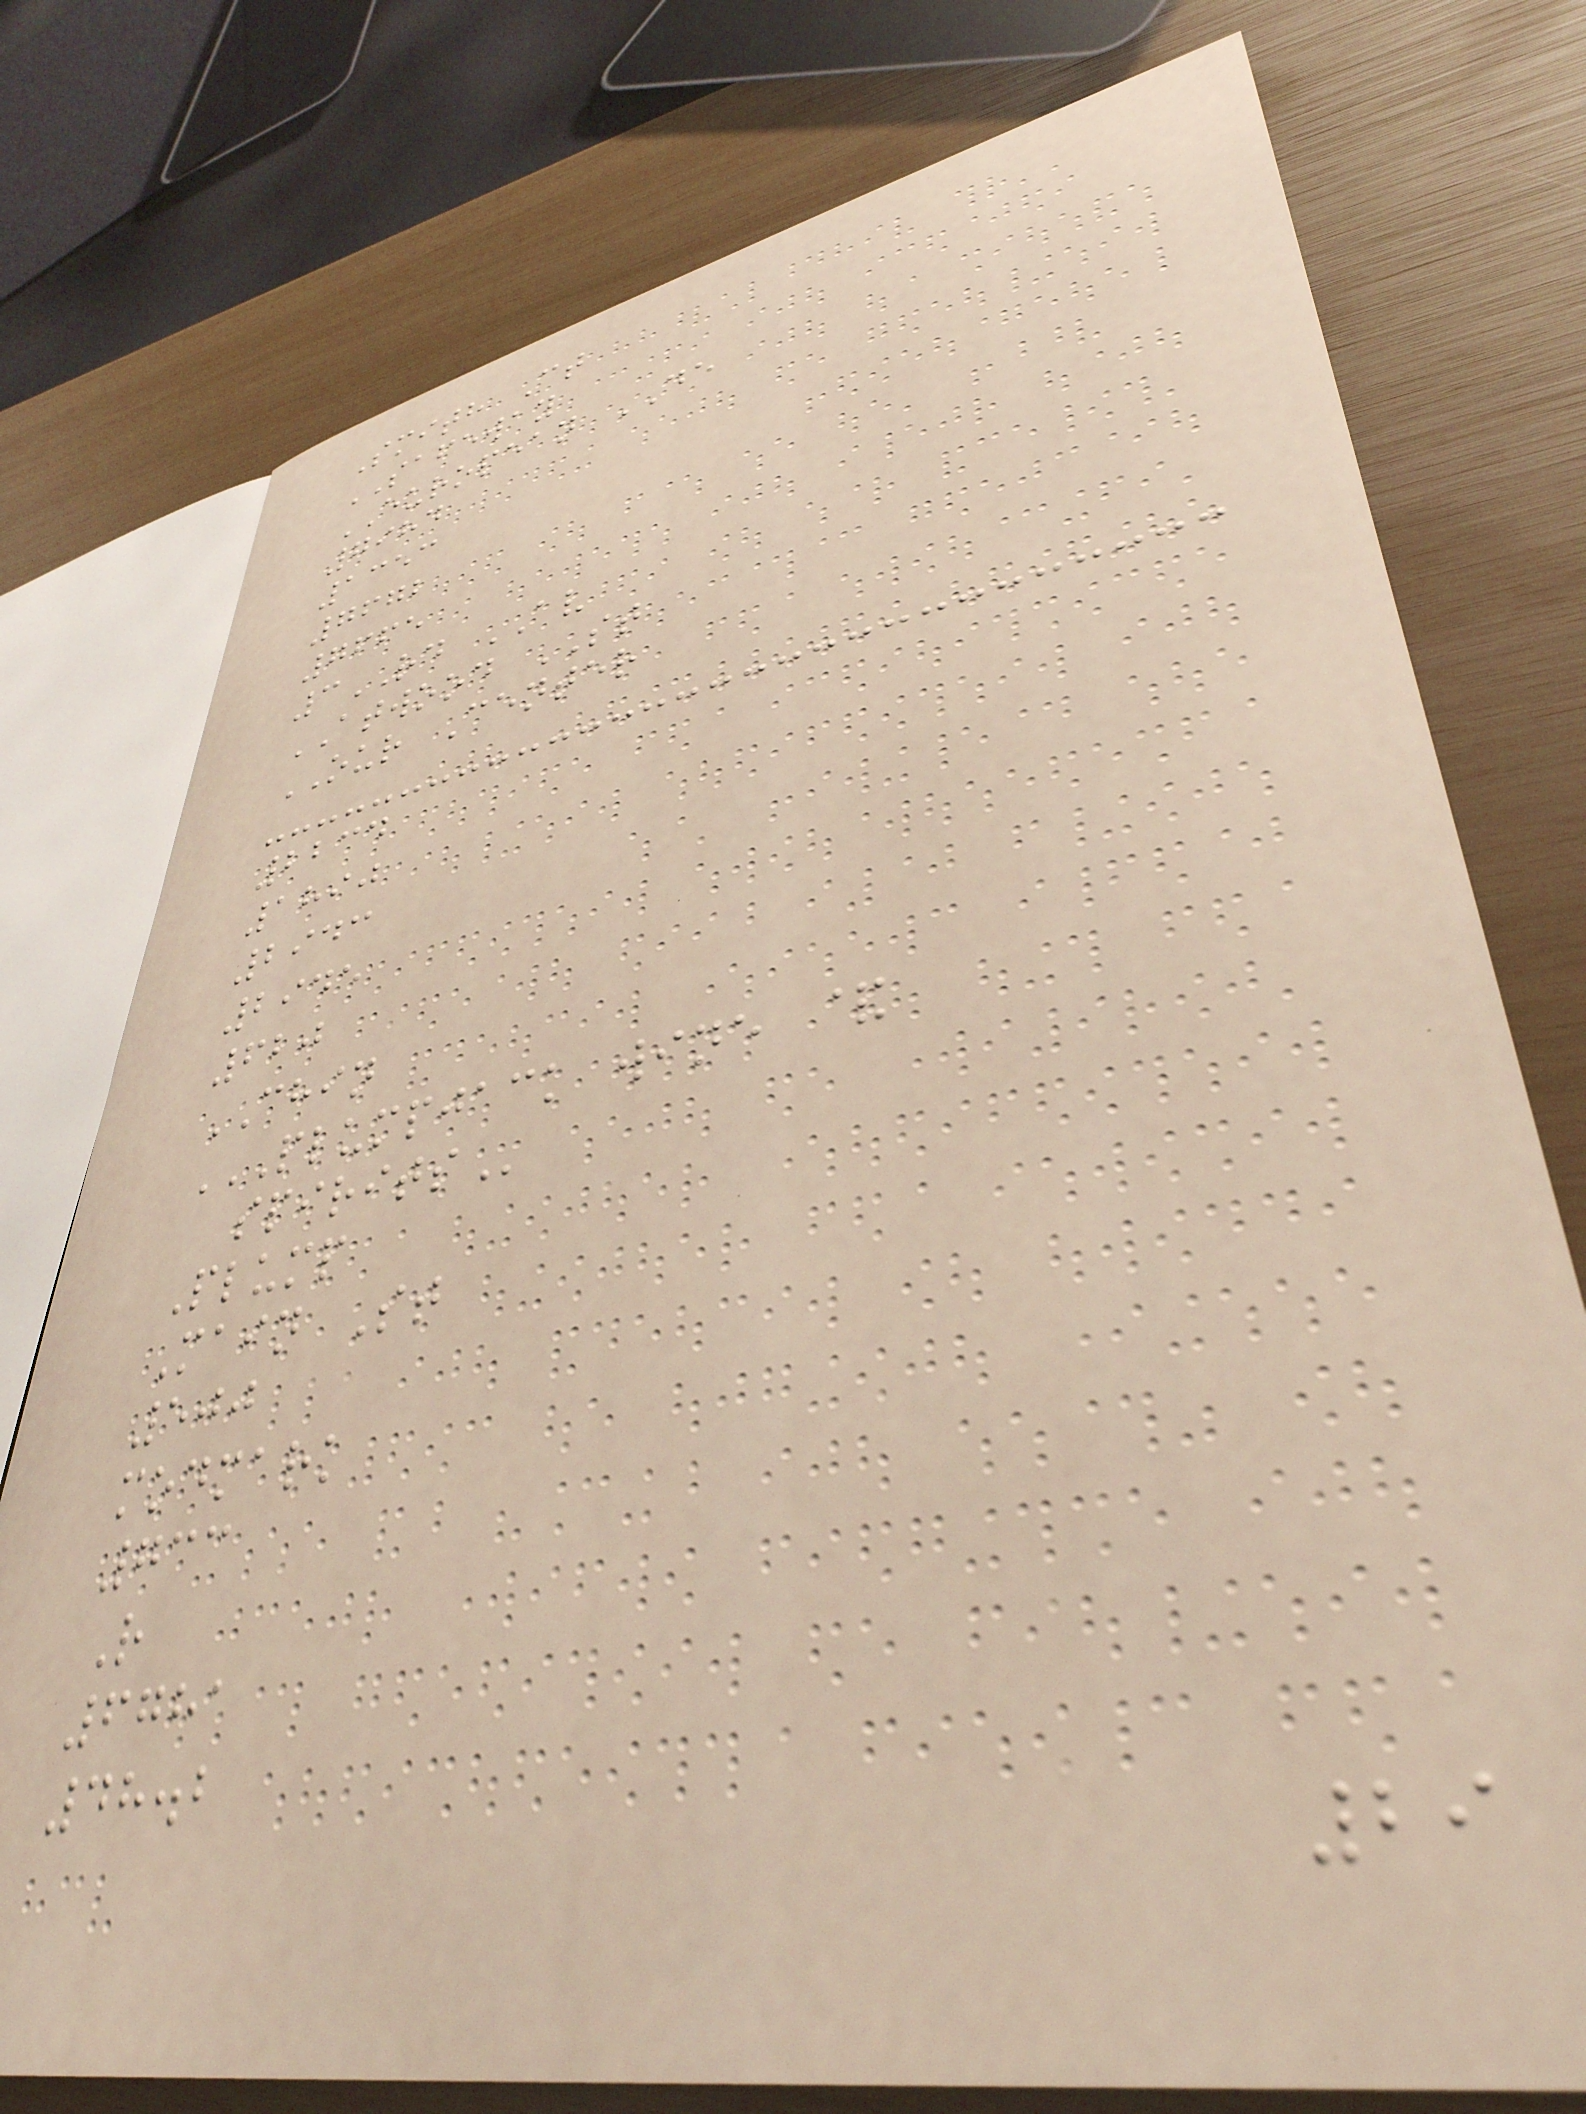Smith Ct
SAFEWAY
EUROPEAN DE
7984
1353
7672
7665
3RD AV
ATWOOD ST
OUR Center
2234
1890
2943
2945
620
CHIN
PLUMPJACK WINE &
SPIRITS
Plump
Main St
500
modmark
733
R
6781
48.2
29
